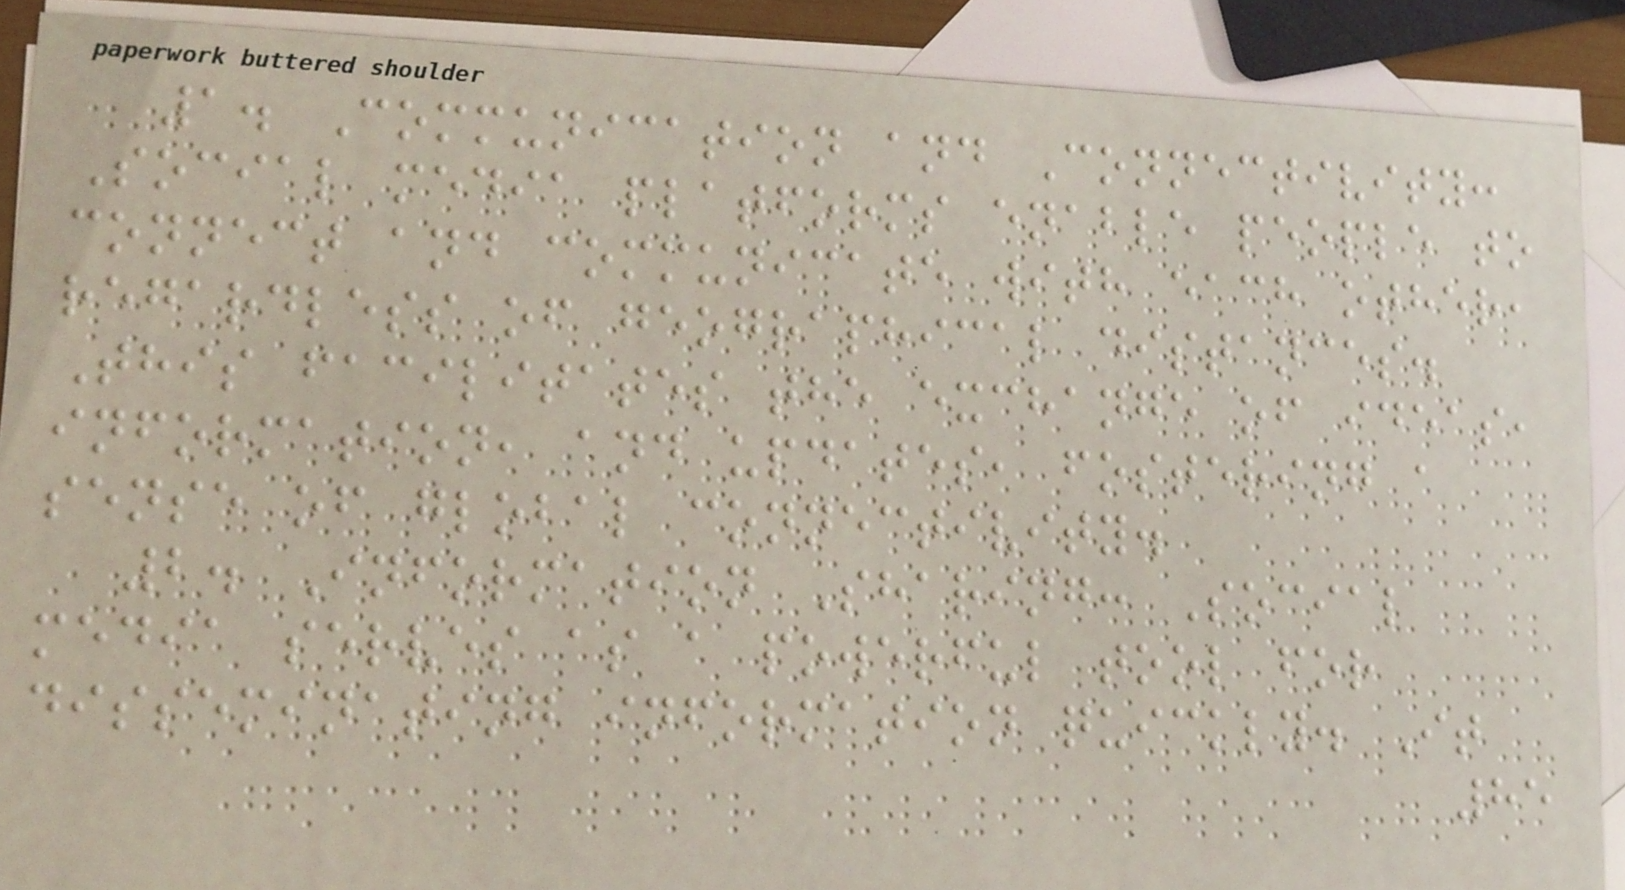1. Communication and Connectivity:
Social media platforms enable people to
connect and communicate with each other,
regardless of geographical distances.
This facilitates the exchange of ideas,
information, and updates, fostering a
sense of global connectivity.
2. Information Sharing: Social
media serves as a powerful tool for
disseminating information quickly. It
85
